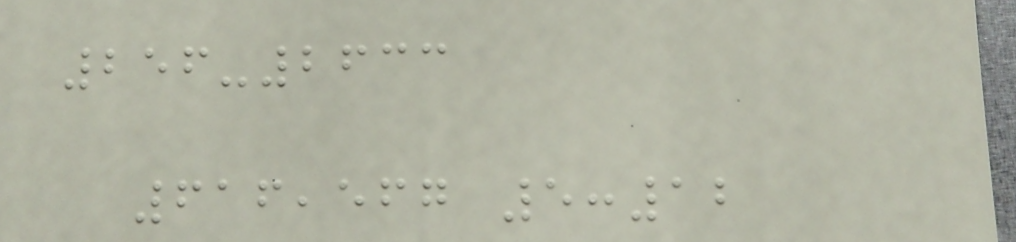256-2633
616,567 5:12
